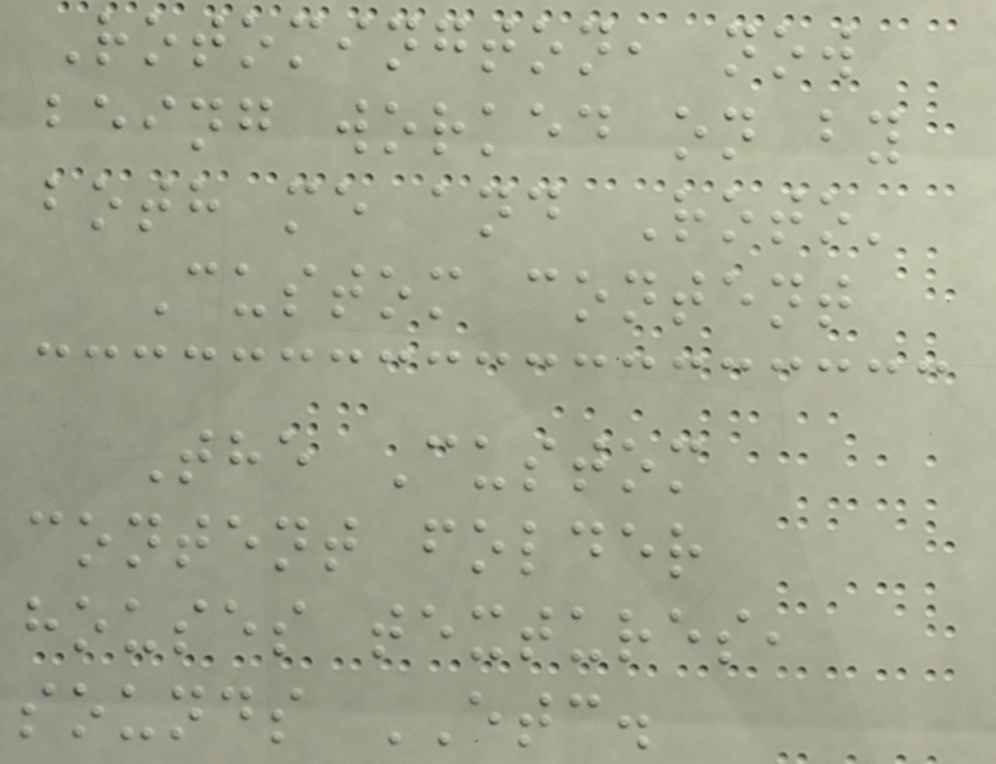Rotomington, now
being worked on by
both me and Roto'
Custom content
The Custom
content folder
houses textures,
sounds ETC.
